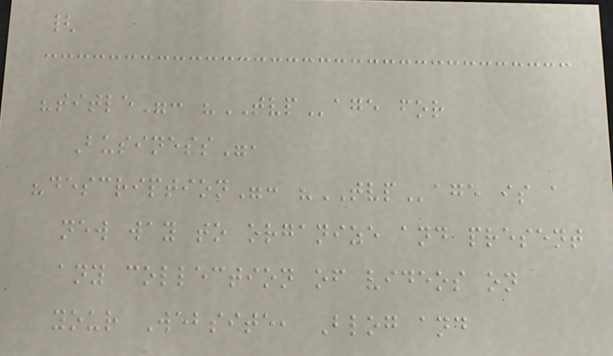{
"title": "TVPage for
Business",
"description": "TVPage is a
new way to organize and present
any collection of videos on
your Website, Blog and
